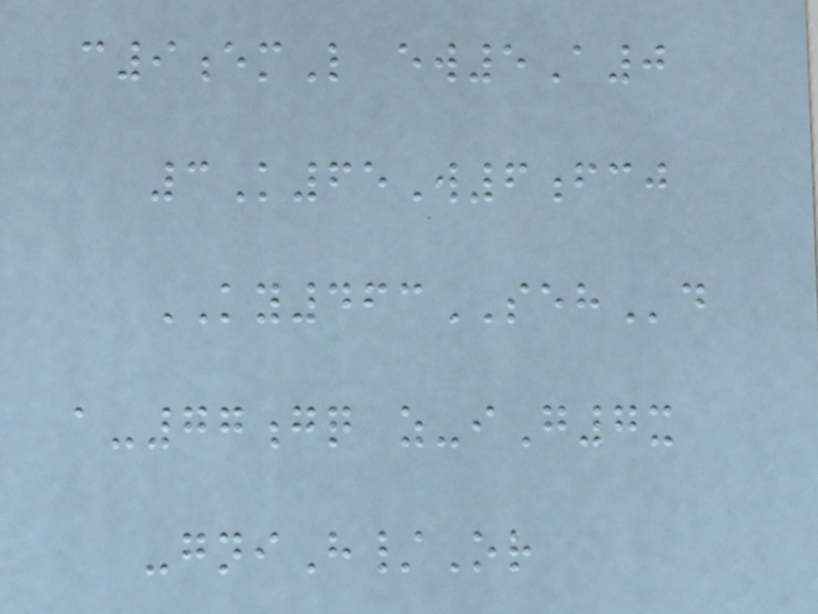c9emL ew5A0
3K65W6fcj
KY463SEHd
a-77gq z-iG7x
-gniH/Or
